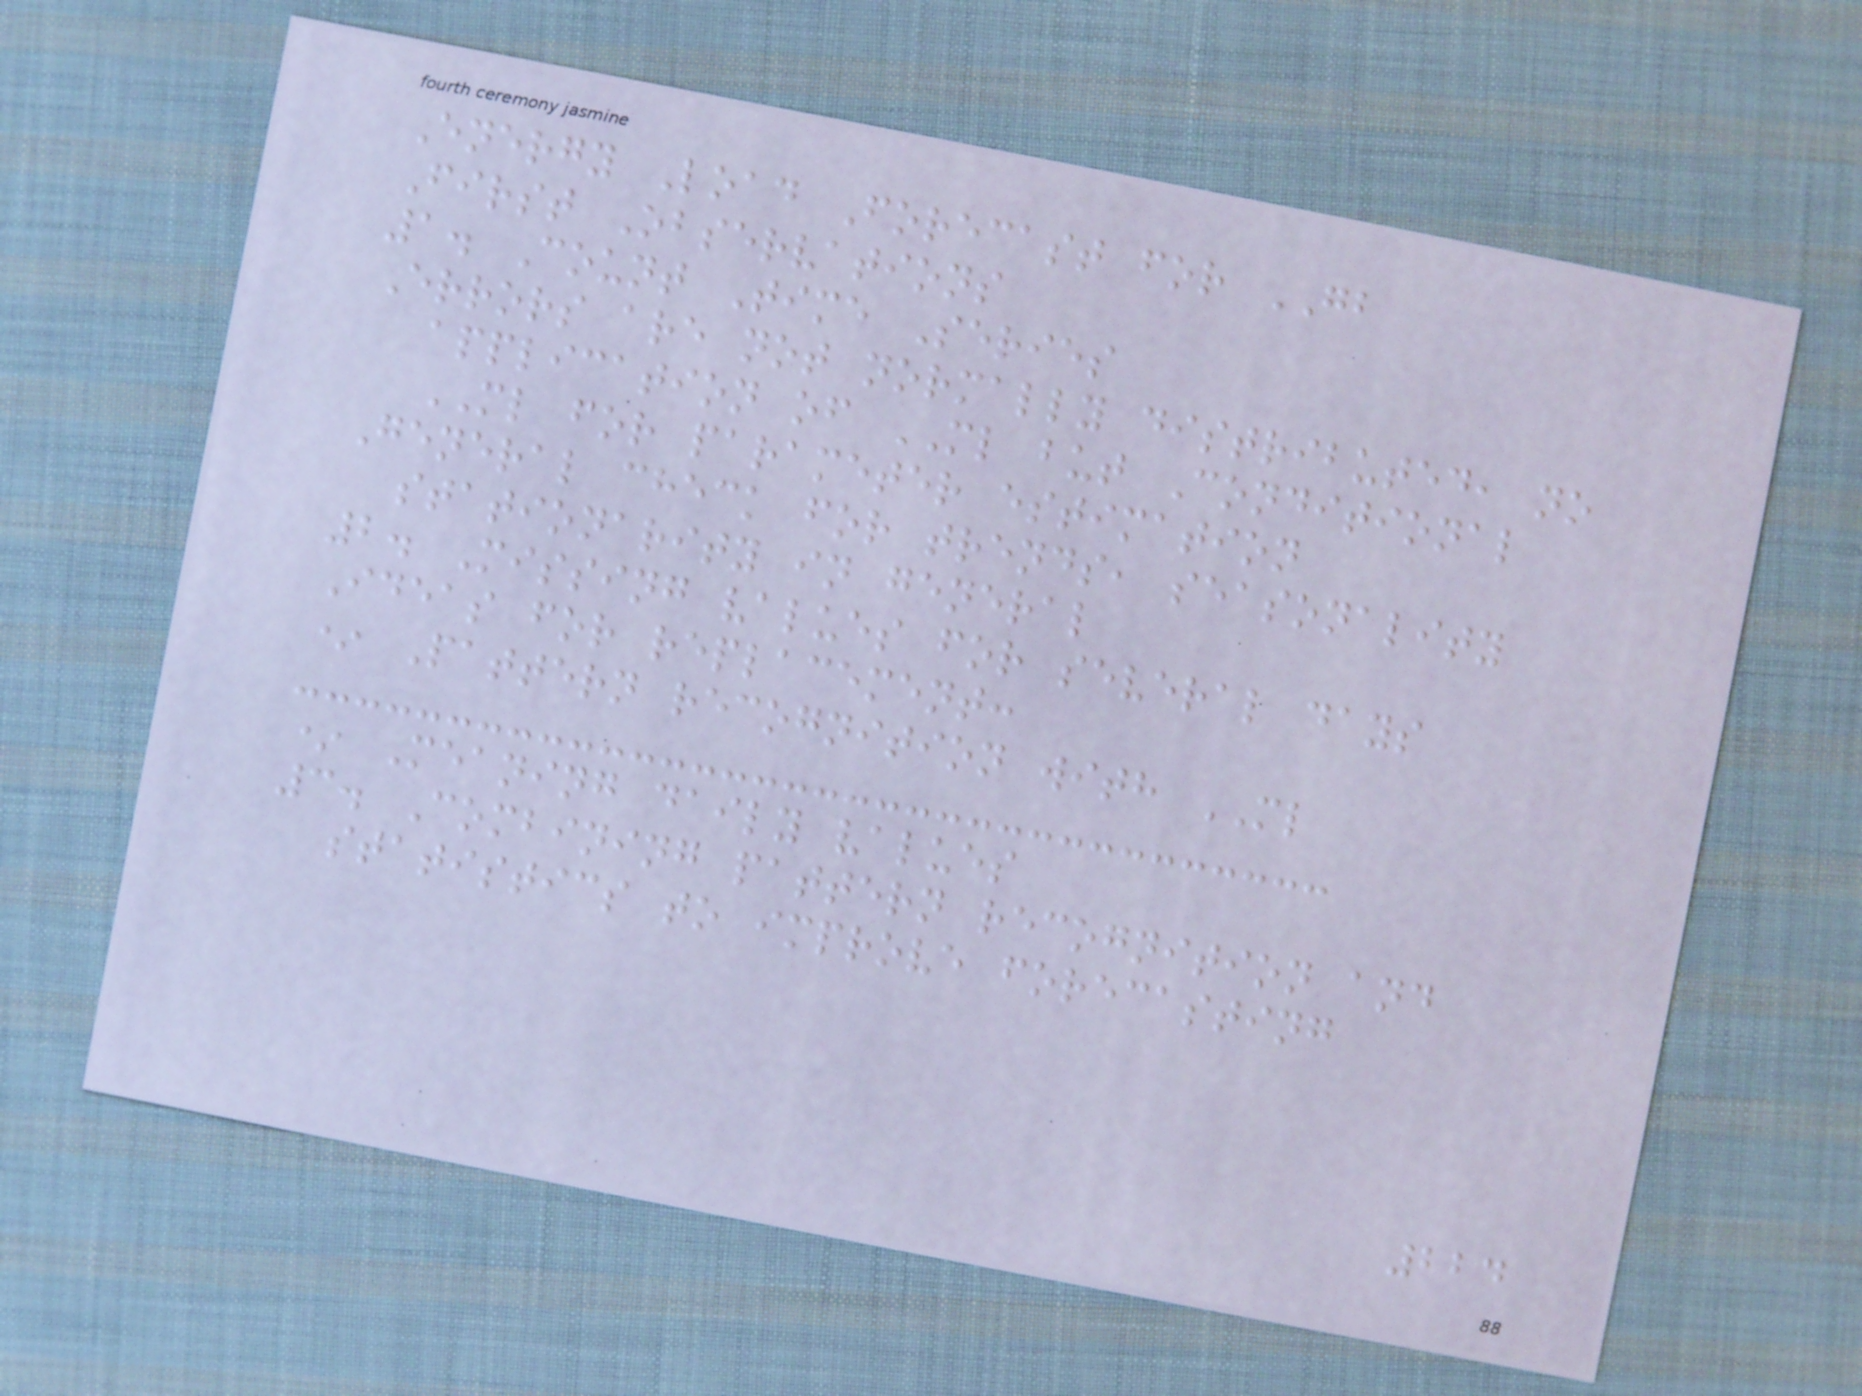Energy Load Forecast for GB
First Observations
1. Count Time Series
Errors are not normally distributed, no
application of ML but Conditional
ML for parameter estimation
General check for trends, seasonality
stationarity in general
2. Missing values for several days
Ideas for replacement:
* Pattern recognition with ML
* Meaning daily values
3. Combining pattern recognition and
statistics to improve forecasting
224
